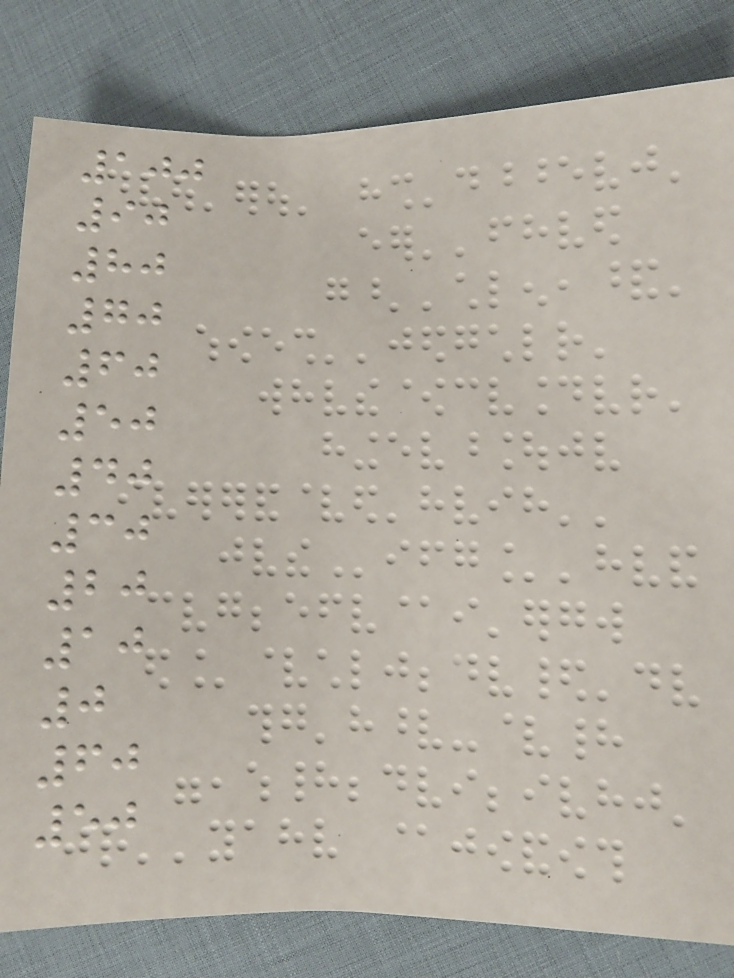100
90
80
70
60
50
40
30
20
10
0
60
50
